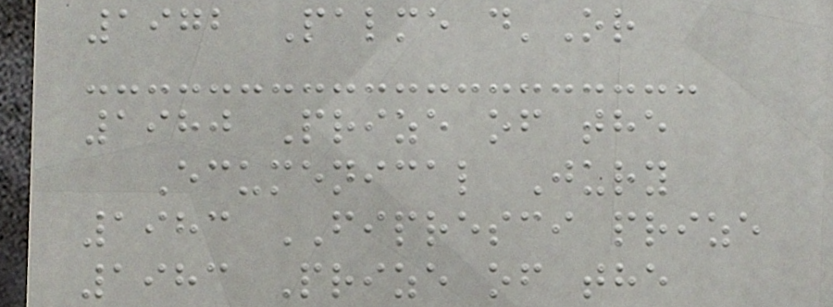1972 Palme d'Or
1980 Prize of the
Ecumenical Jury
1983 FIPRESCI prize
1983 Prize of the
